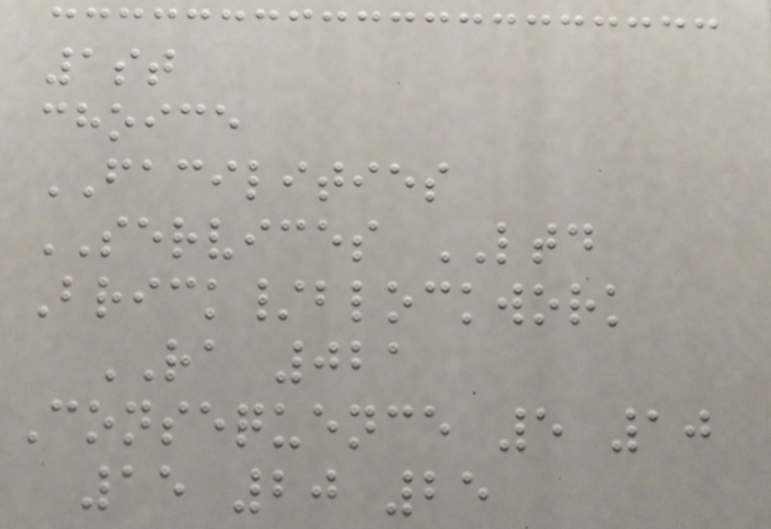1st
choice
FACILITIES
SERVICES LTD
Brick/blockwork
RA 021
Consequence 5 10
15 20 25
